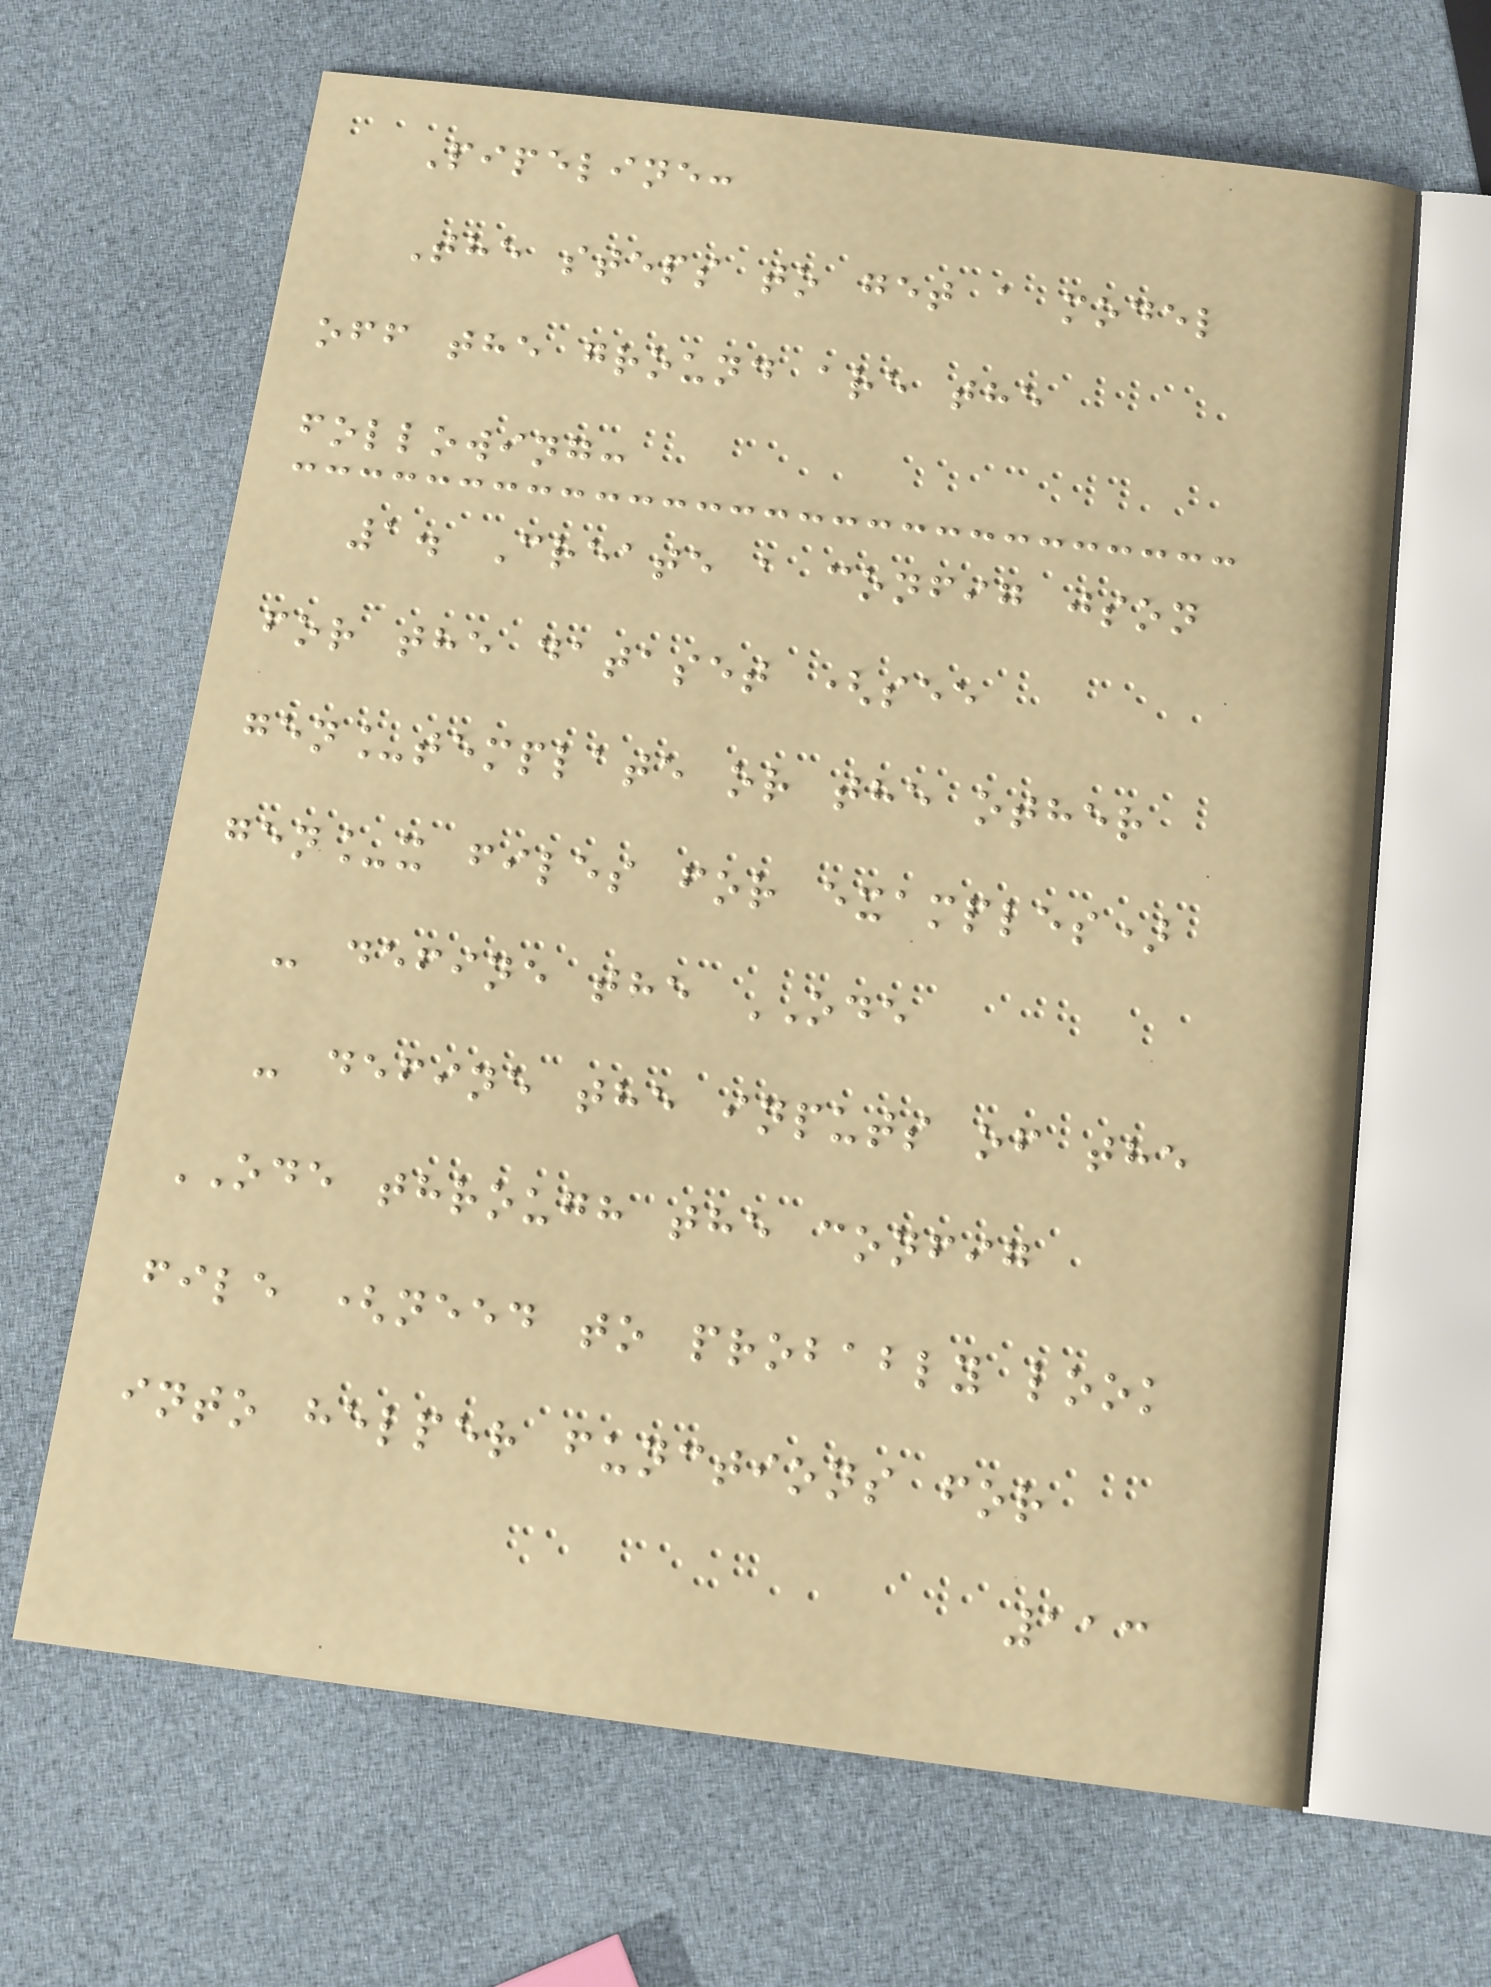Pipeline:
The steps to get a model
off the ground are the
following:
1. Create a config json
for the dataset (see
gen_template or the other
gen_x files for examples)
- define the ODE
- define the inputs of the
ODE through the config
file (need to probably look
into helper functions for
113
